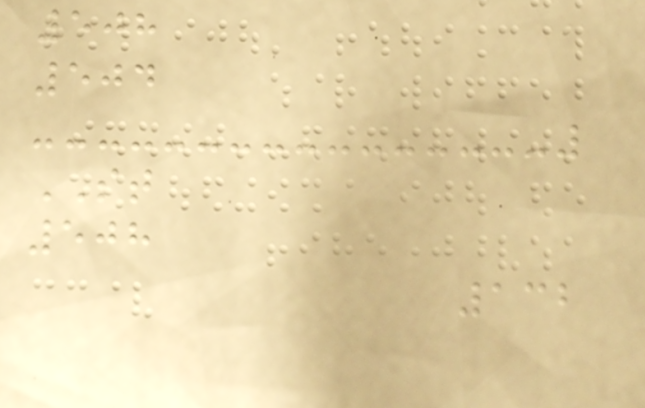508
504
ST
508
132
